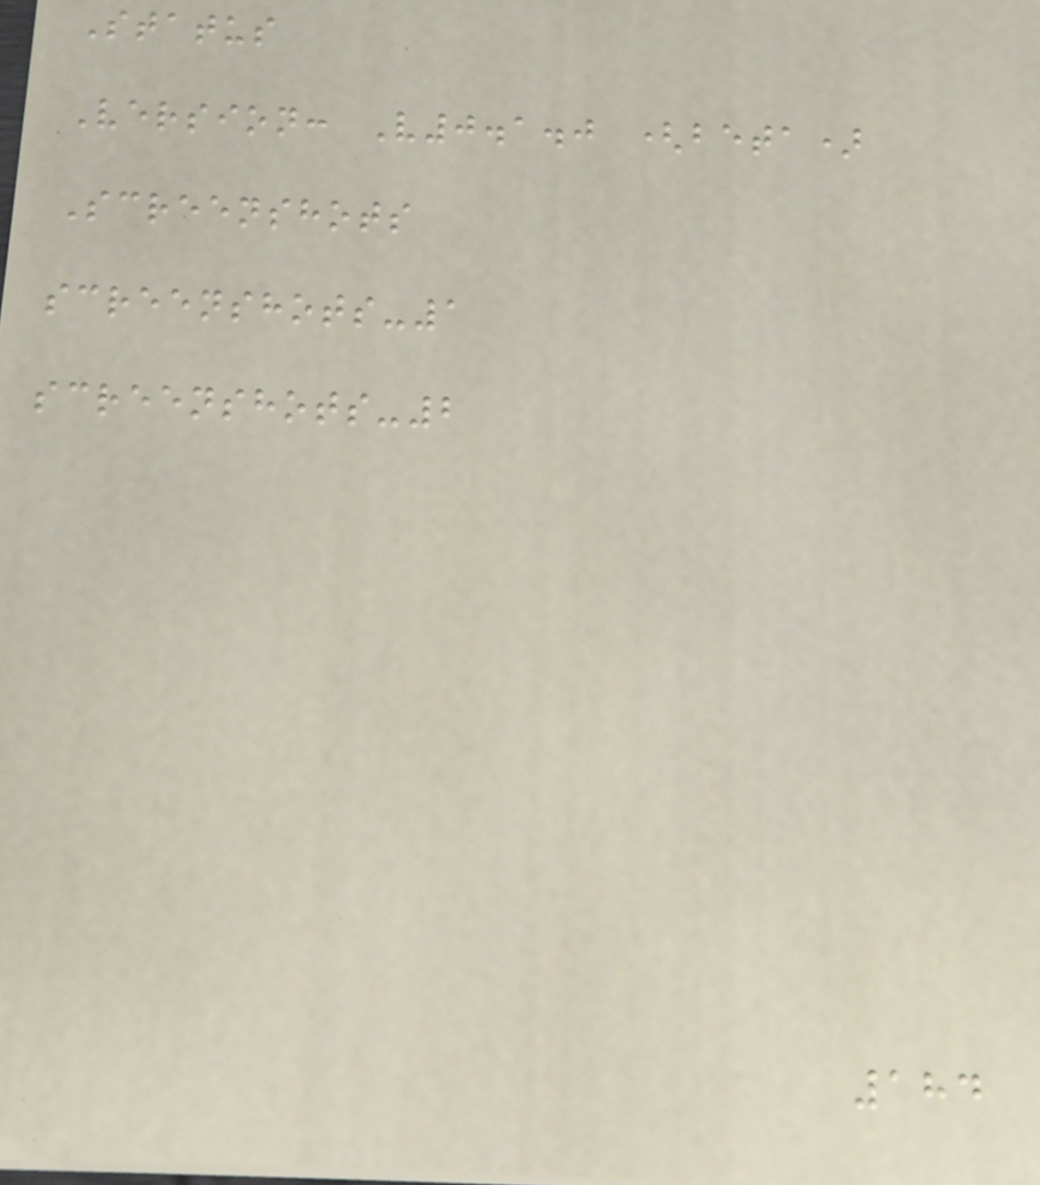Status
Version: V0.1.0 (beta)
Screenshots
screenshots-1
screenshots-2
184
